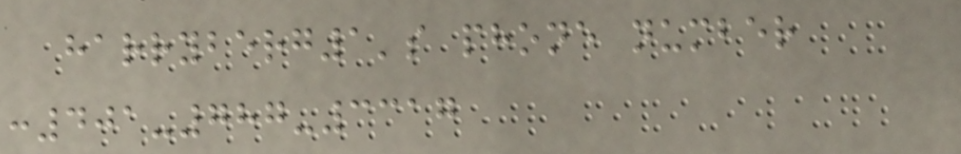harryberg1's phone number
:401-787-3317
